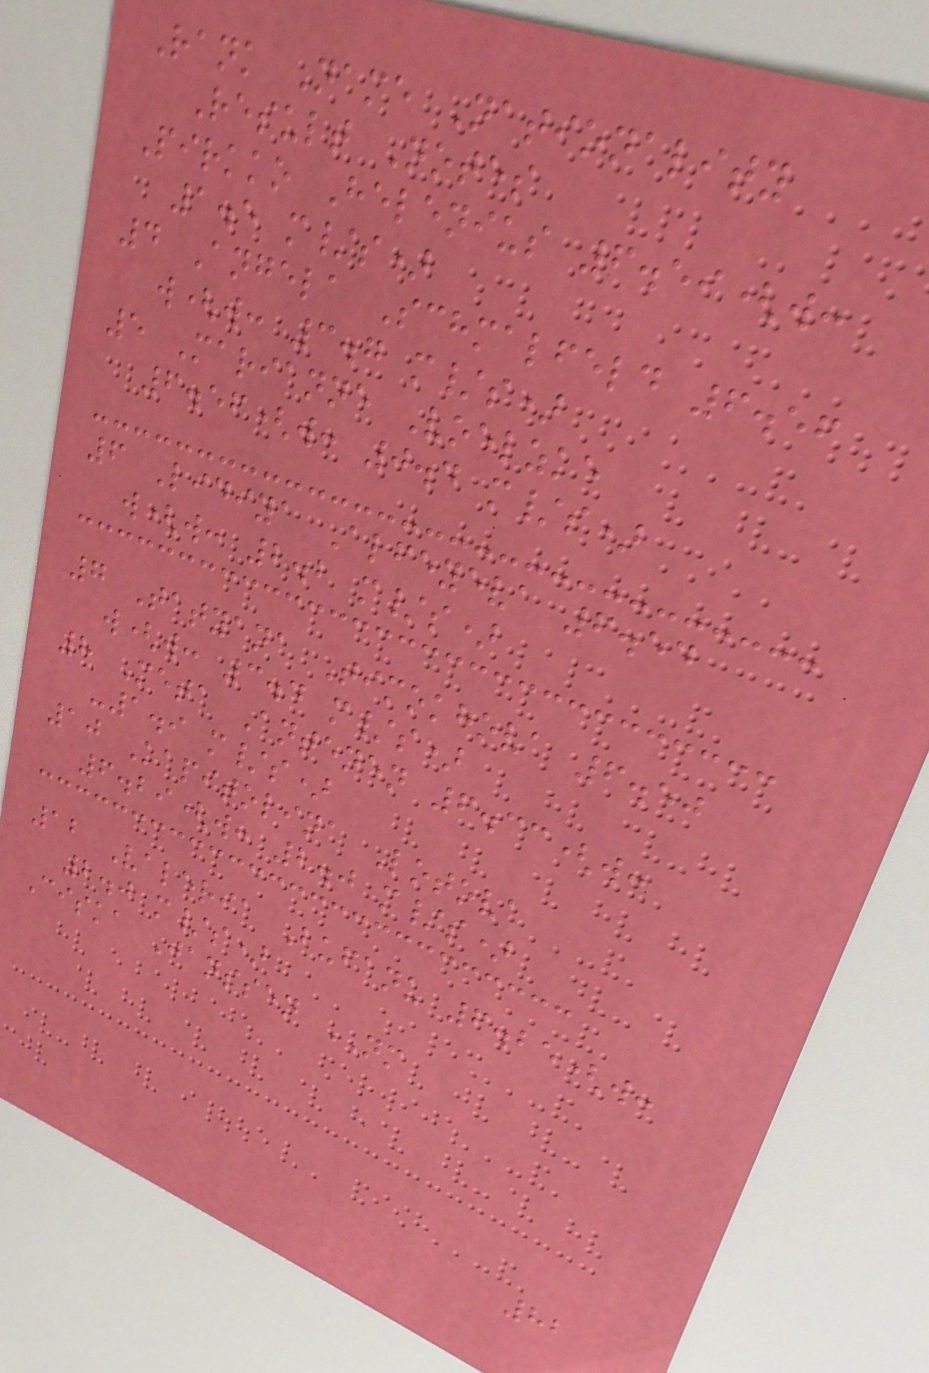Rank Name Nationality
Result Notes
Pirkko Helenius 6.59(w:
1.5 m/s)
4 Angela Schmalfeld 6.56
w(w: 3.7 m/s)
5 Marianne Voelzke
6.56(w: 0.4 m/s)
6 Lidiya Alfeyeva 6.54
w(w: 2.2 m/s)
7 Tatyana Timokhova 6.50
w(w: 3.4 m/s)
8 Meta Antenen 6.33(w:
-1.9 m/s)
10 Kapitolina Lotova
6.29(w: 2.0 m/s)
12 Valeria Bufanu 6.25(w:
2.0 m/s)
Ciska Janssen NM
82
